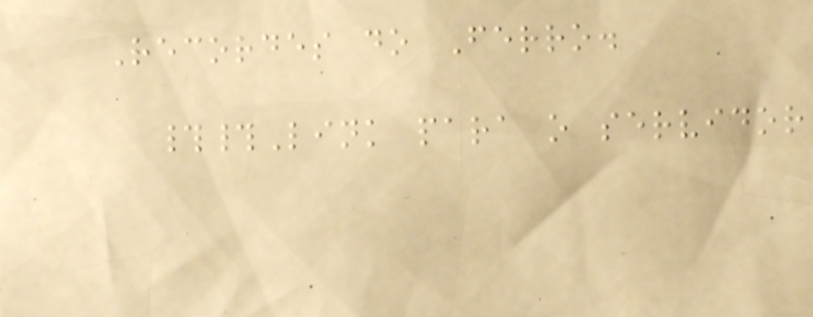Recordes do Ferro.
##Link para o servidor
